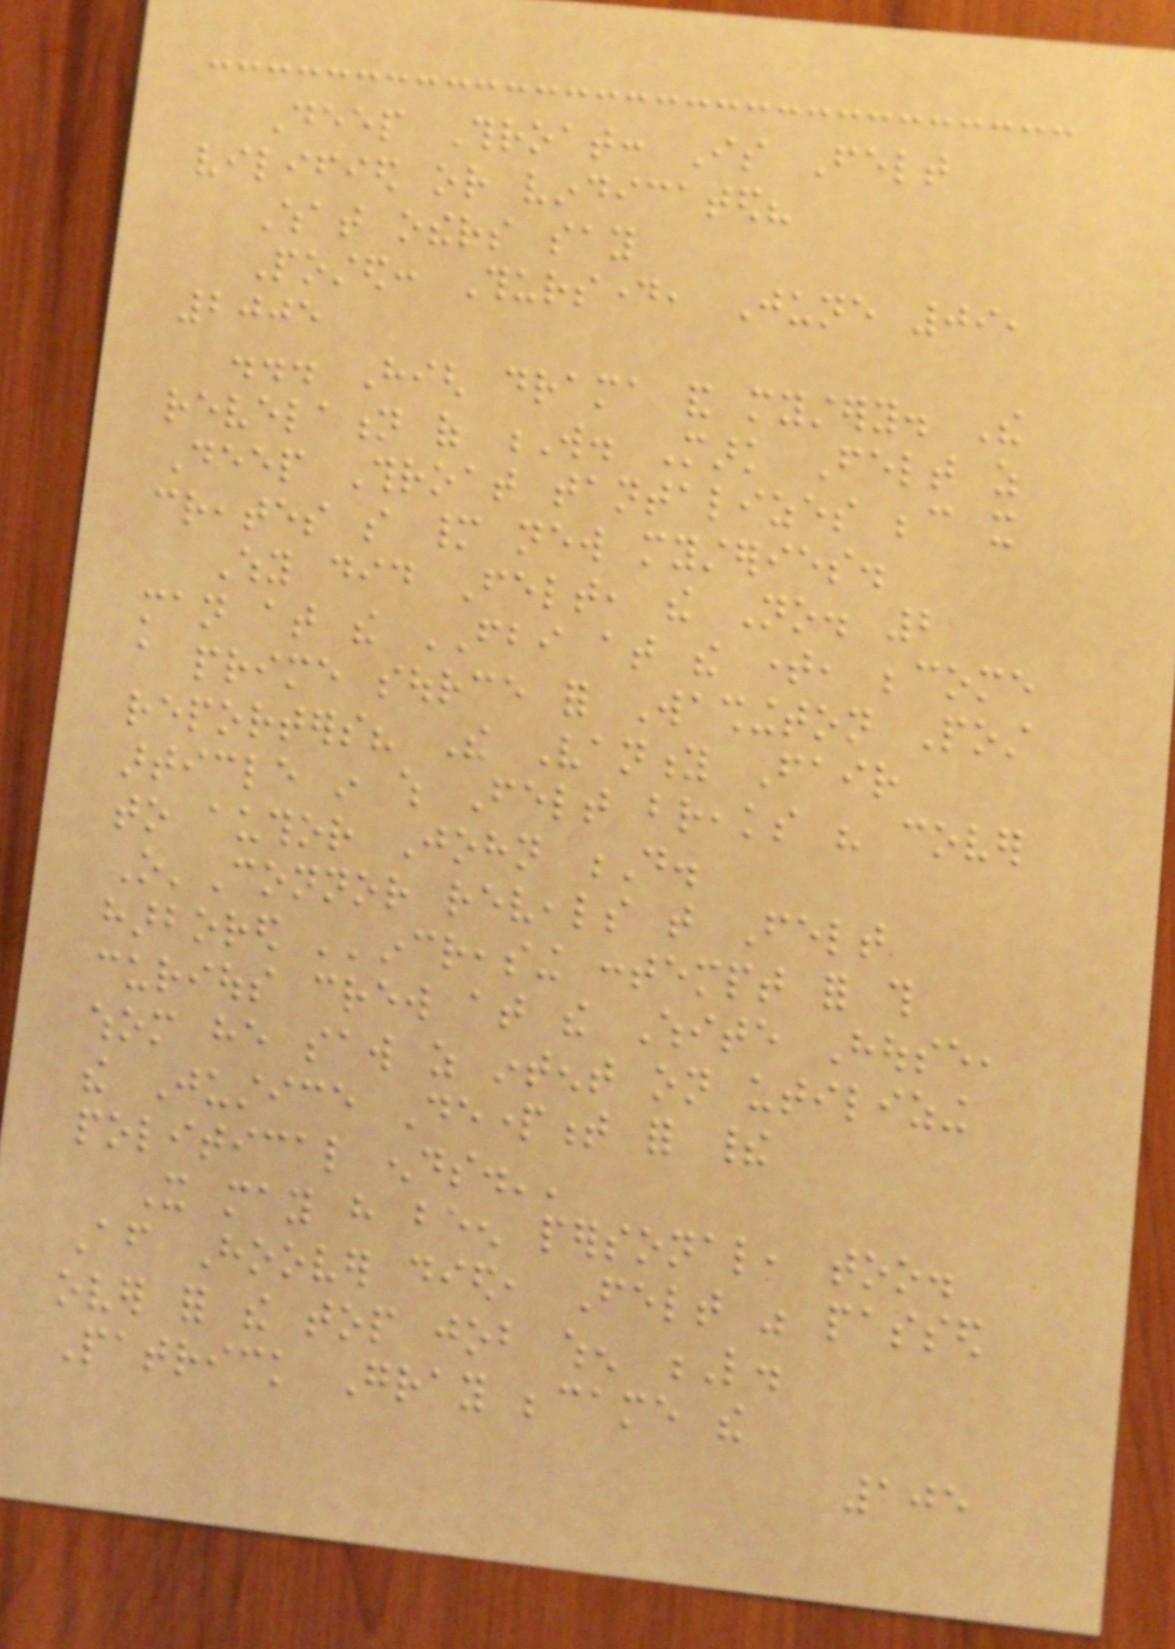Deep Throat: Is Felt
vilified or vindicated?
What others say
Posted: Thursday, June 09,
2005
... High drama and mystery. The
revelation of W. Mark Felt as
Deep Throat tantalizes because it
creates so many new mysteries.
Why did Felt, the No. 2
man at the FBI at the time, become
a prime source for Washington Post
reporters? The Vanity Fair
article in which Felt breaks his cover
to author John D.
O'Connor reveals that Felt
harbored ''increasing contempt for this
curious crew at the White House,
whom he saw as intent on utilizing
the Justice Department for their
political ends.''
It may have been personal, too.
After Hoover died, Felt was passed
over for the top job when L.
Patrick Gray became the
105
